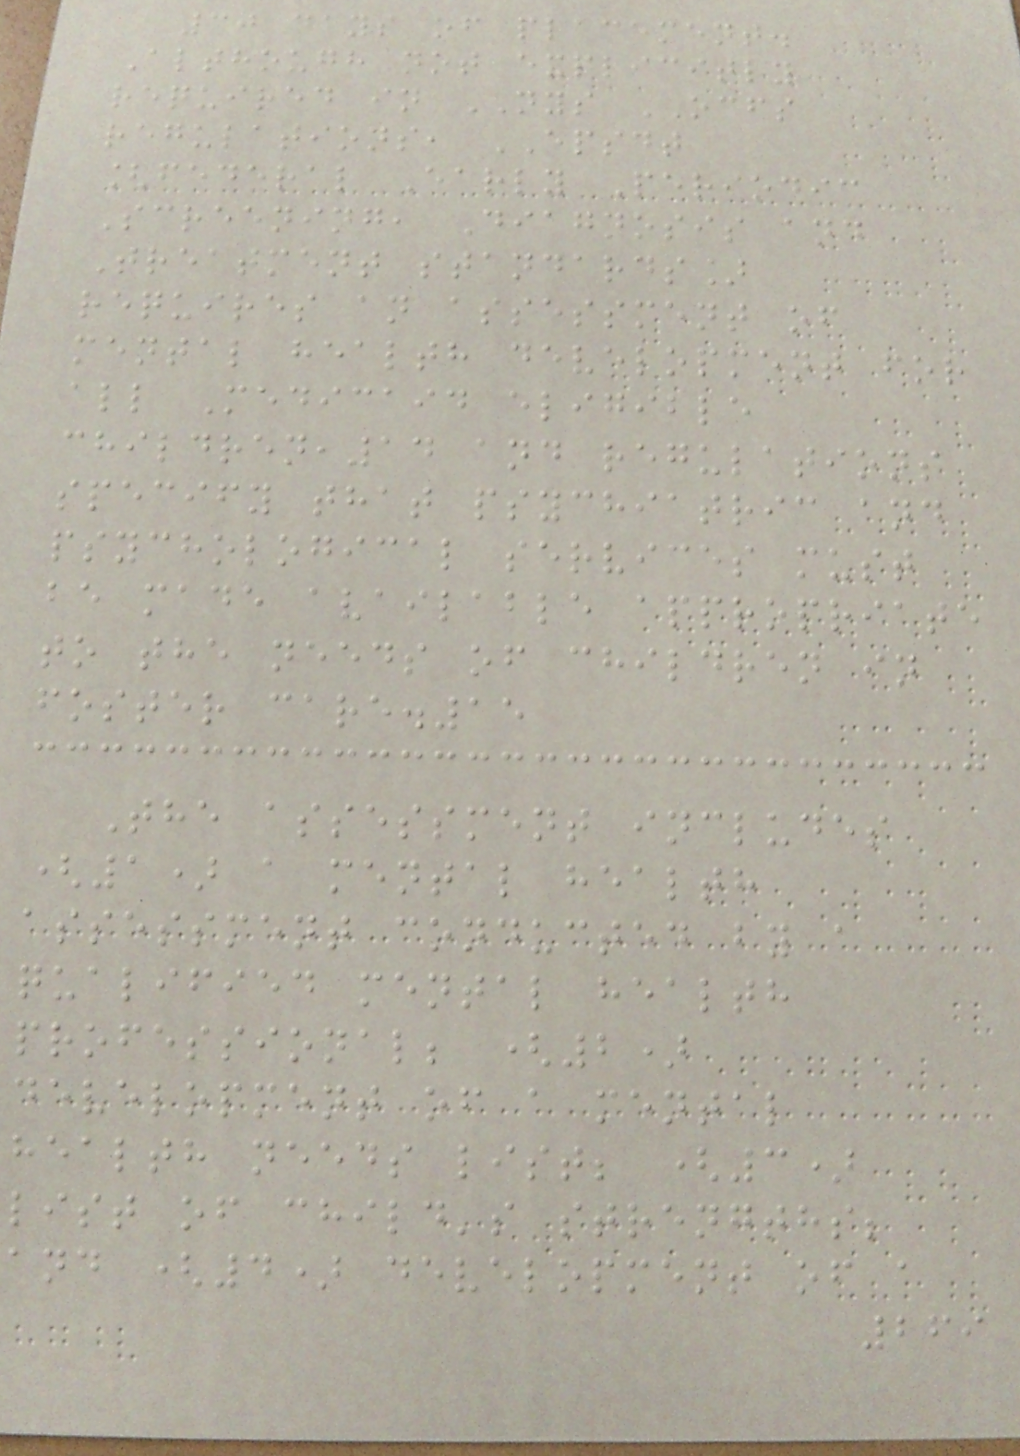30 days of placement.
Although not explicitly
required in NYS OCFS
regulations, EPSDT
[federal Early Periodic
Screening, Diagnosis and
Treatment standards]
requires an assessment of
mental health development for
all Medicaid eligible
children,14 and regulations
specify that psychiatric and
psychological services must
be made available appropriate
to the needs of children in
foster care.15
The assessment includes
(1) a mental health
assessment conducted by a
qualified mental health
professional; (2)
development of a mental
health needs list; (3)
list of child's strengths;
and (4) development of a
269
